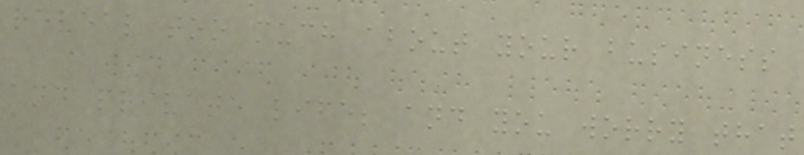reveal too much about your business
and private life; and you worry that
